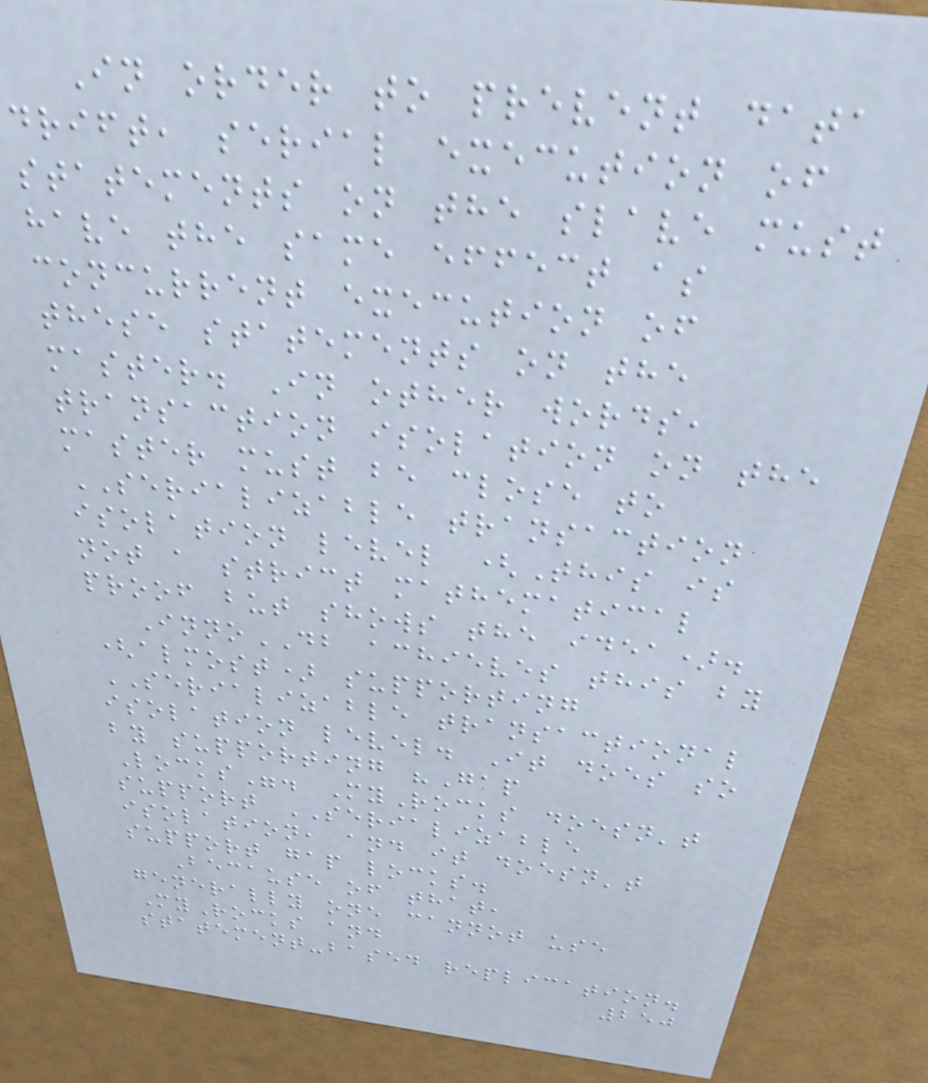In order to prevent data
drift, serial execution of
statements on the slave must
have the same effect as
concurrent execution of
these statements on the
master. In other words,
transaction isolation on the
master must be close to
SERIALIZABLE transaction
isolation level (This is
not a strict mathematical
proof but shows the idea).
InnoDB achieves this by
(almost) supporting
SERIALIZABLE transactional
isolation level. It does so
by supporting "Gap
Locks". MyRocks doesn't
support SERIALIZABLE
isolation, and it doesn't
support gap locks.
Because of that,
generally one cannot use
MyRocks and
statement-based replication.
250
